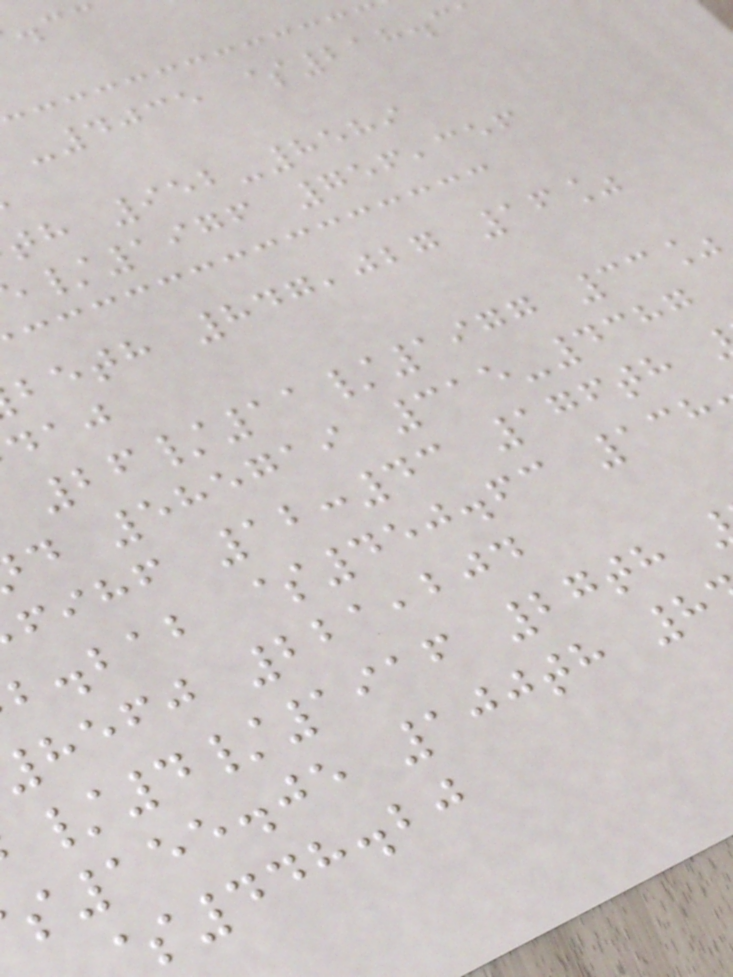-4035 $218.3
th 952-8589
/1976 756,356
beth 847,027 16%
26/11/1977 33%
d 585719 315-4387
fihf 12:43 176th
b.bab $450.63 138
hefj 221,204
/4/1916 27th
155.05 100th 8
448.20
